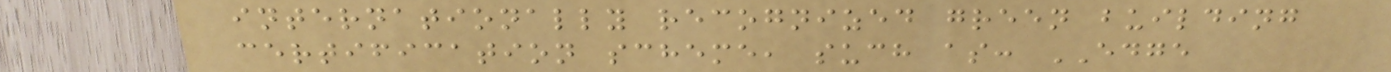internationally recognized green building
certification scheme, such as: EDGE
